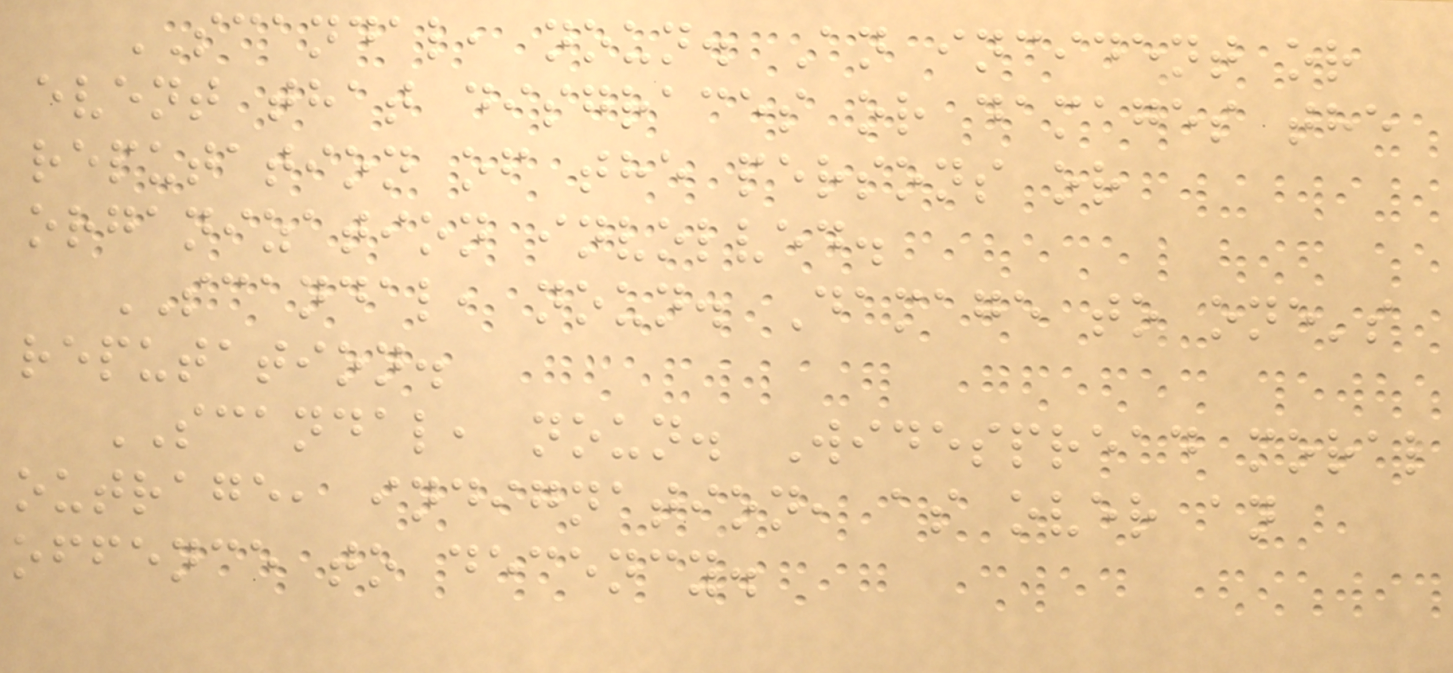SCANDAL, noun. An incident or
event that disgraces or damages the
reputation of the persons or
organization involved.
SCANDAL, noun. Damage to one's
reputation.
SCANDAL, noun. Widespread moral
outrage, indignation, as over an
offence to decency.
